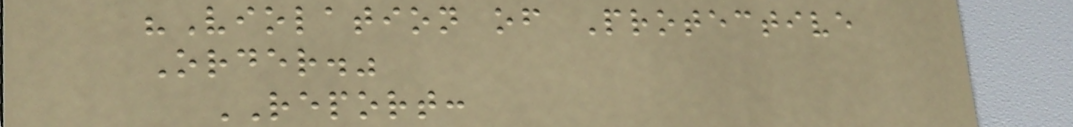"Violation of Protective
Order."
REPORT:
